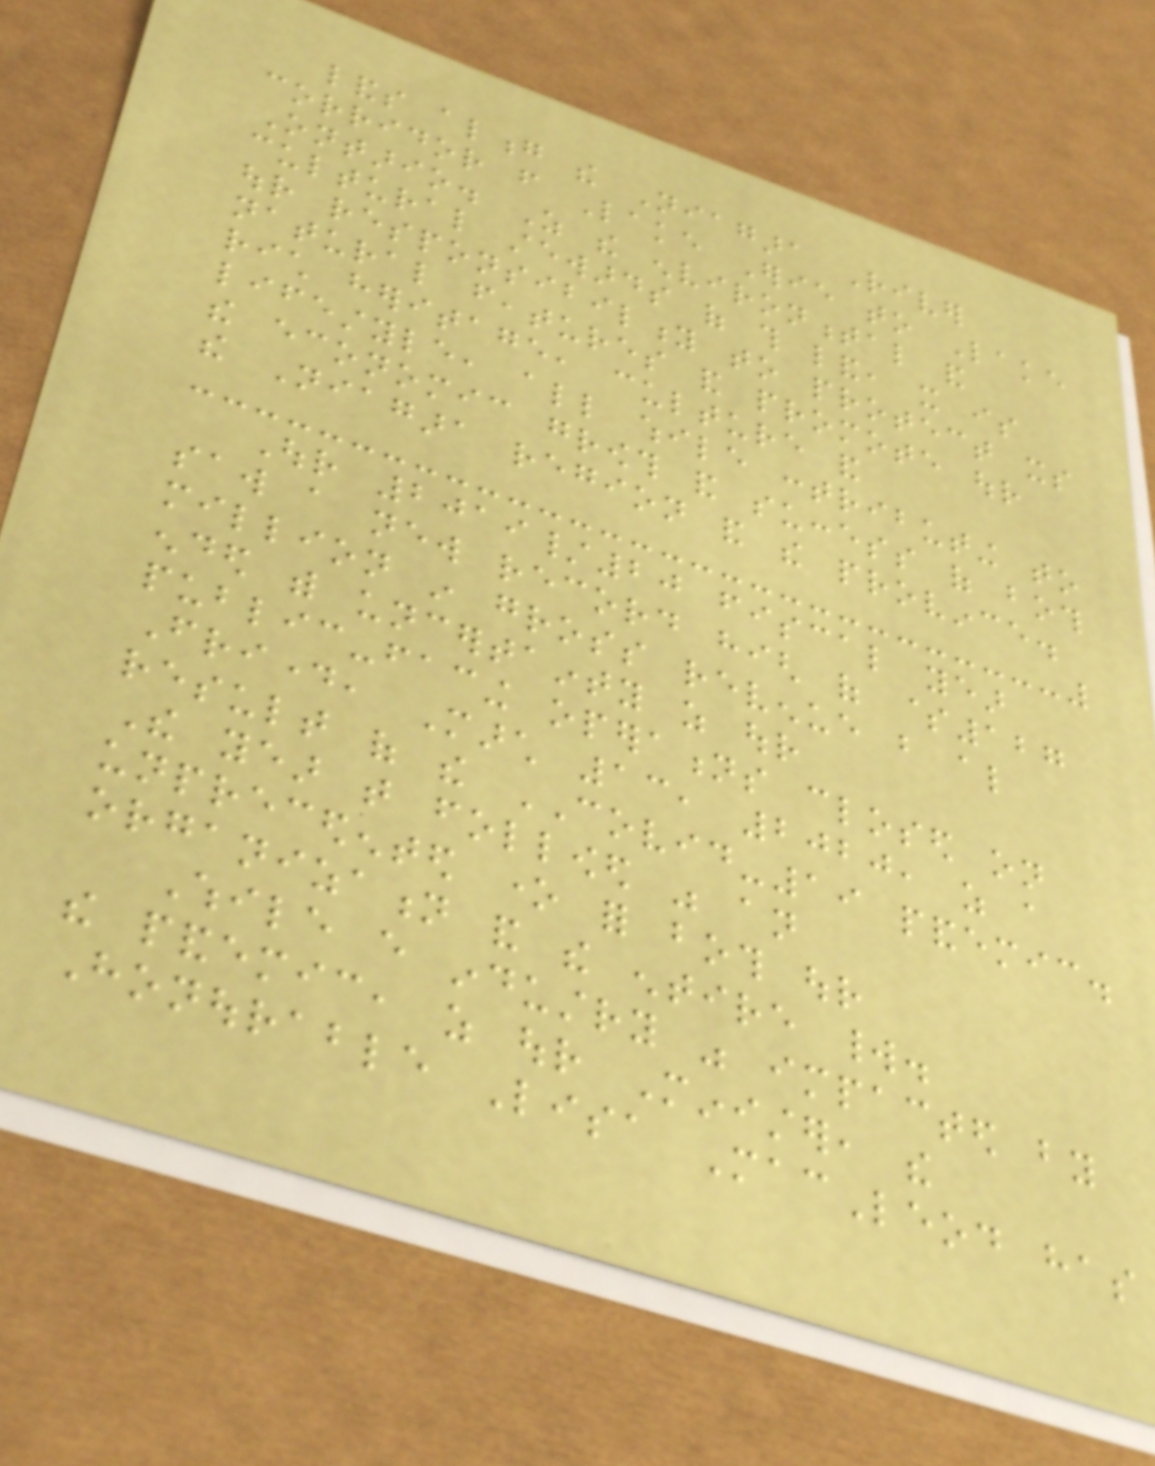lands along the Niagara River
corridor from Lake Erie to Lake
Ontario. As the environmental and
cultural stewards of this land, it is
our responsibility to protect its
natural features and promote our
rich heritage, culture and
lifestyle, all while contributing to
the economic growth and success of both
the Niagara region and the province.
Our 2019/20 fiscal year
saw a new record high of $127
million in gross revenue but also
ended with uncertainty as our
public-facing operations closed on
Friday, March 13, 2020, as a
result of the COVID-19 pandemic.
The year that followed was an
unprecedented one for both our
organization and the entire world.
While every industry was impacted by
the pandemic, as our Minister, the
Honourable Lisa MacLeod has
